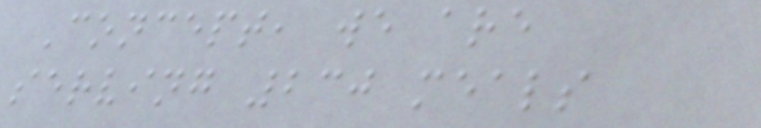Concept, we are
serving 230 meals
